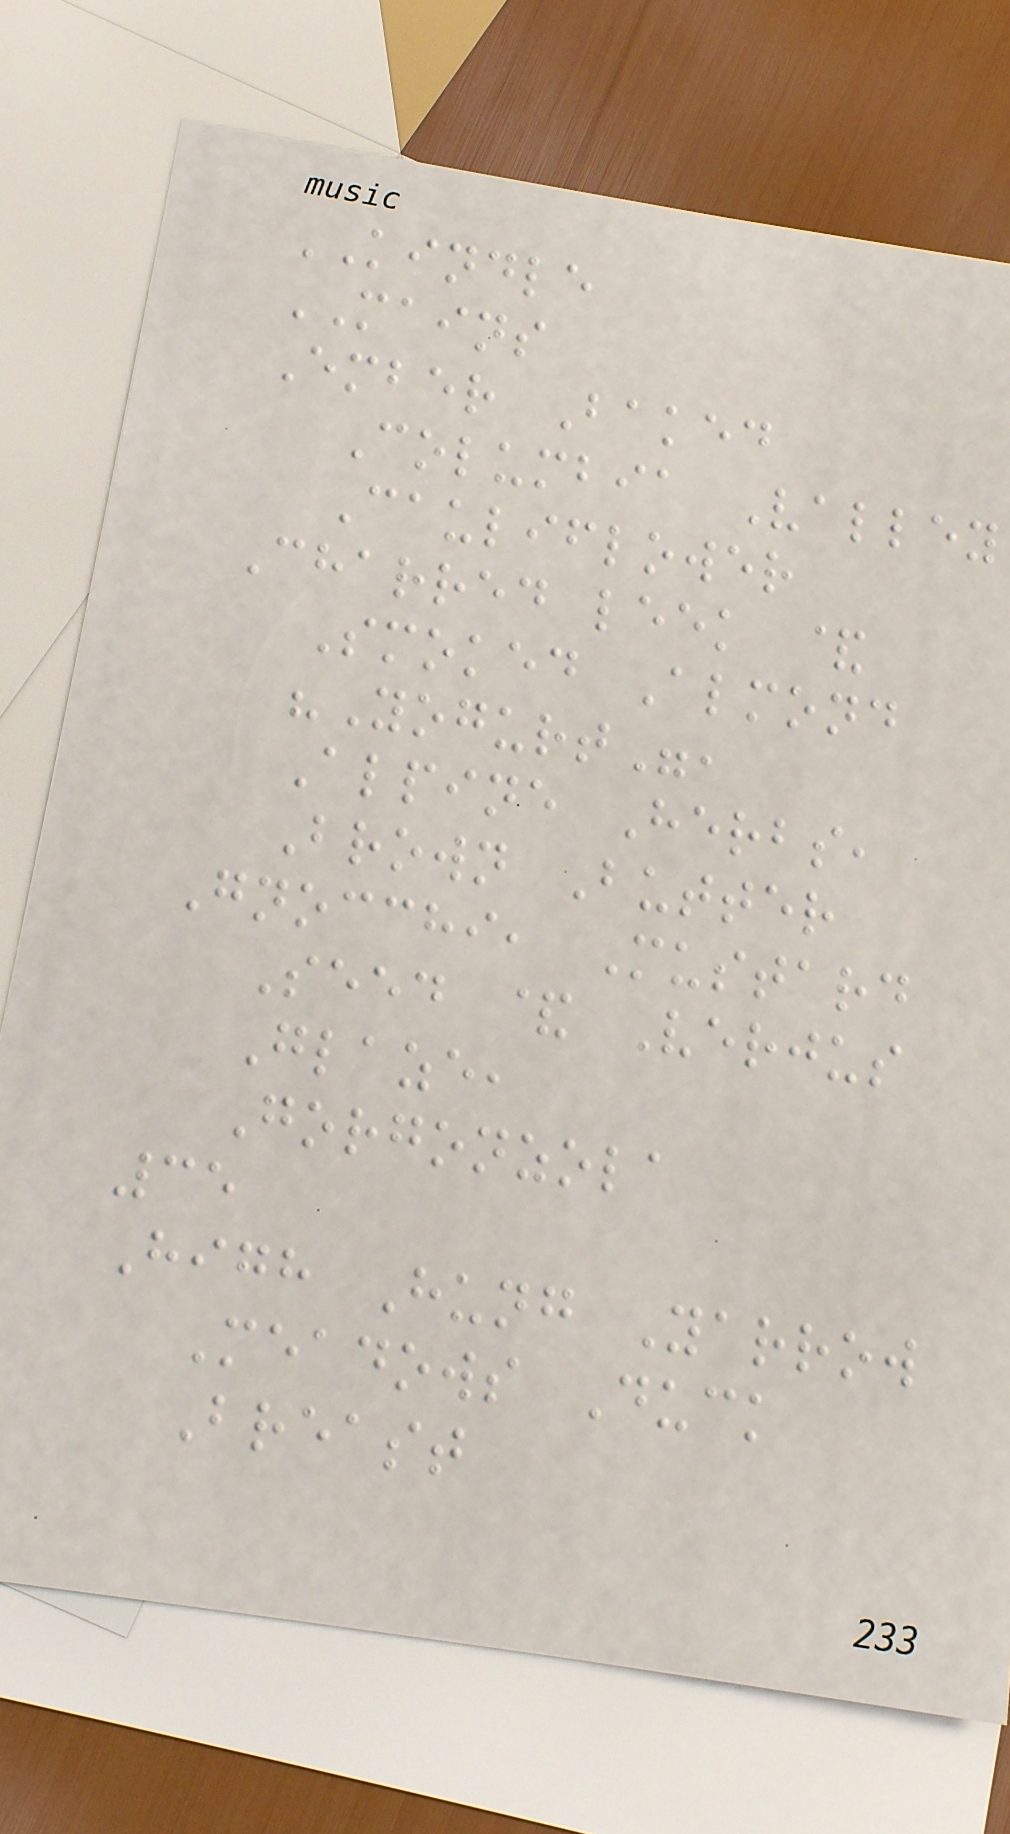KINDLE
MAINS
Ember Baked
Columbia Valley
Cauliflower
Charred leek &
Smoked Almond
"Yogurt",
Alpine Herbs,
Brown Butter
Gnocchi, Mustard
Seed & Verjus
Glaze,
Gorgonzola
35
High Hung Yarrow
Meadows Duck
Breast
